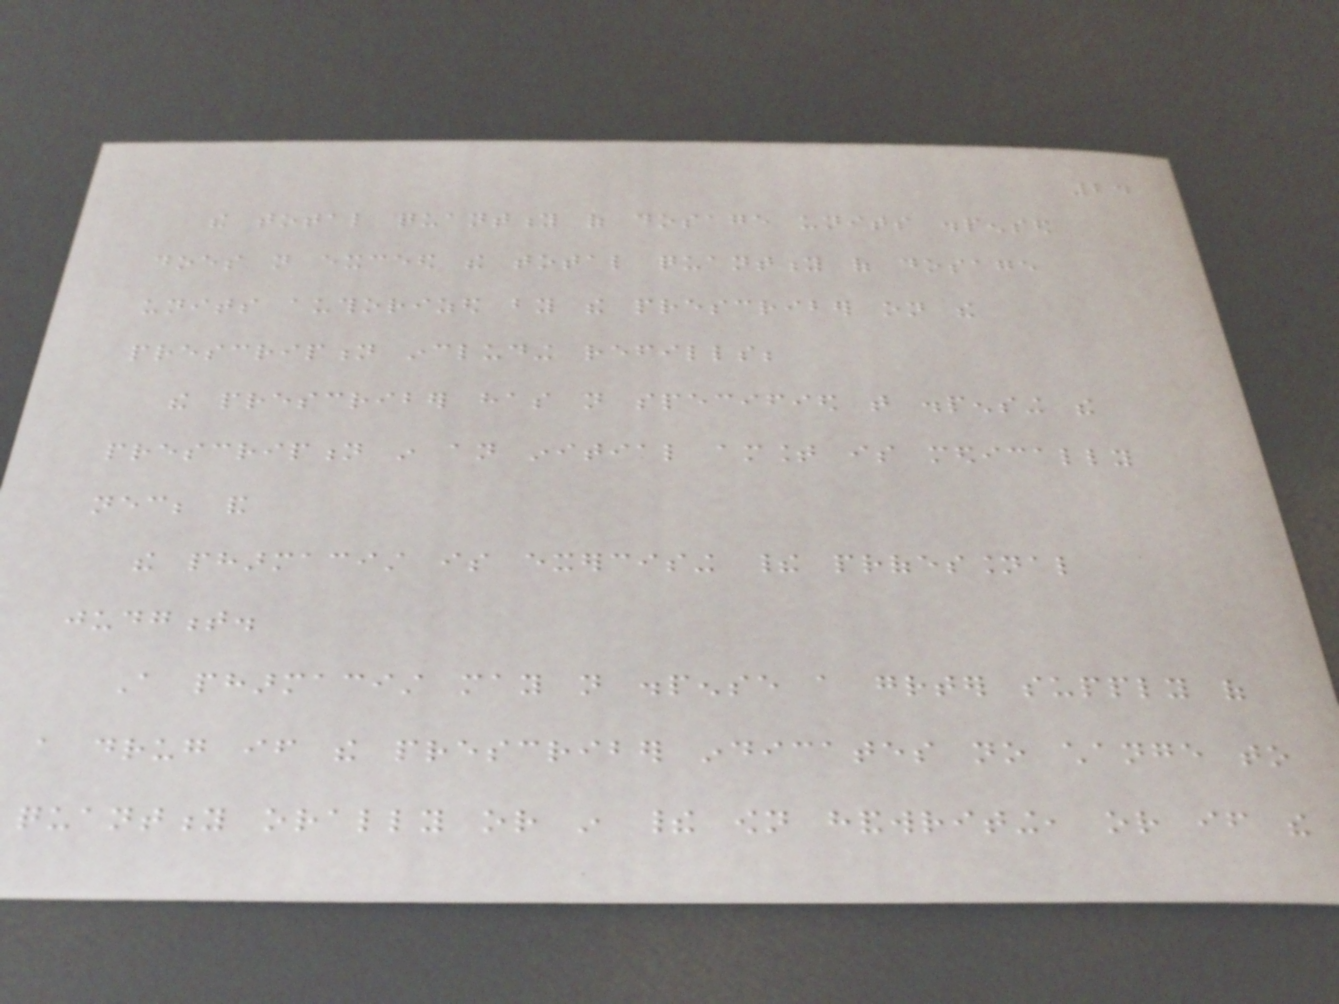24
the total quantity of dosage units dispensed
does not exceed the total quantity of dosage
units authorized by the prescriber on the
prescription including refills;
the prescriber has not specified that dispensing the
prescription in an initial amount is medically
necessary; and
the pharmacist is exercising their professional
judgment.
A pharmacist may not dispense a greater supply of
a drug if the prescriber indicates no change to
quantity orally or in their own handwriting, or if the
